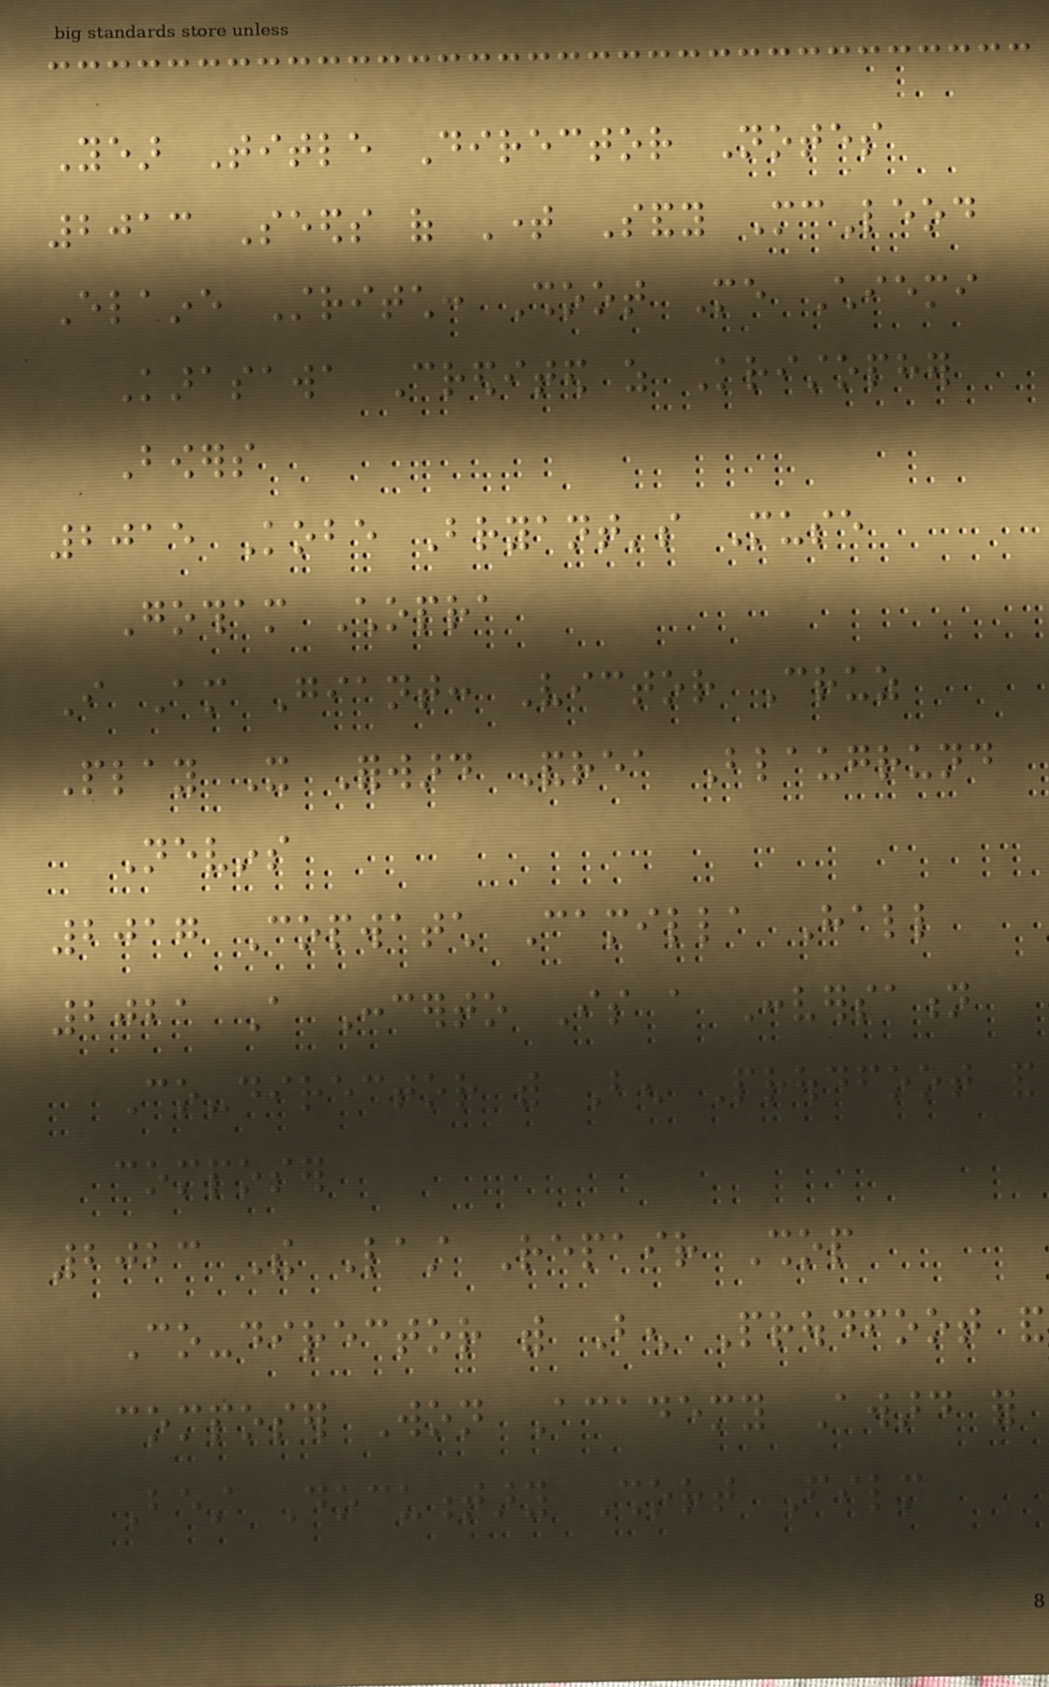Year Title Director Notes
2013 Seeds of Time Sandy McLeod
Elaine Stritch: Shoot Me Chiemi
Karasawa Credited as Kristopher
Bowers
2015 Kobe Bryant's Muse
Gotham Chopra
I Am Giant: Victor Cruz
Play It Forward Andrea Blaugrund
Nevins
2017 Copwatch Camilla Hall
2021 A Concerto Is a Conversation
Co-director with Ben Proudfoot and
composer
2023 The Last Repair Shop
Co-director with Ben Proudfoot and
composer Won Academy Award for
Best Documentary Short Film
